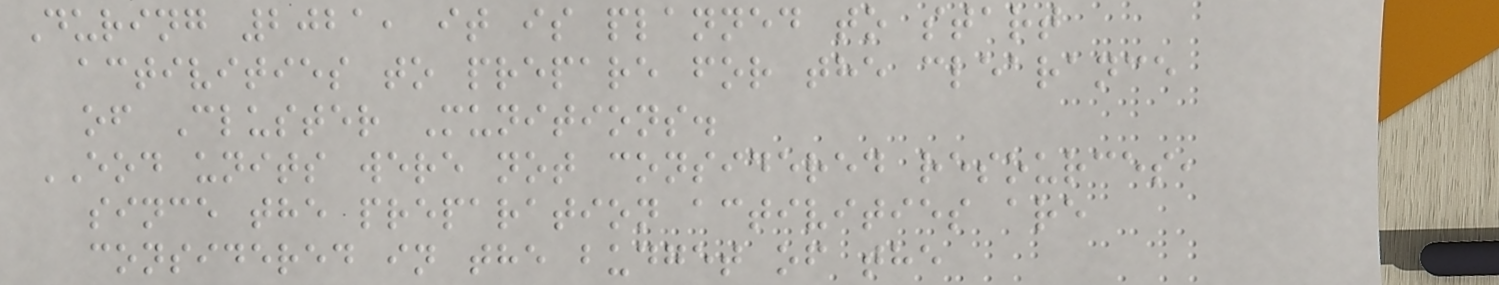During 2021, it is planned to start
activities to prepare for the clearance
of Cluster Munitions.
EOD units were not considered resources,
since the preparation activities are
considered in the budget of the
